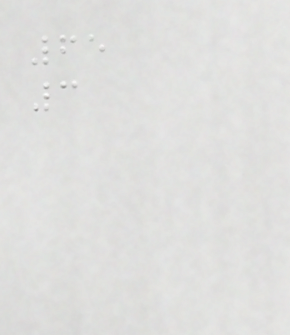65
3
